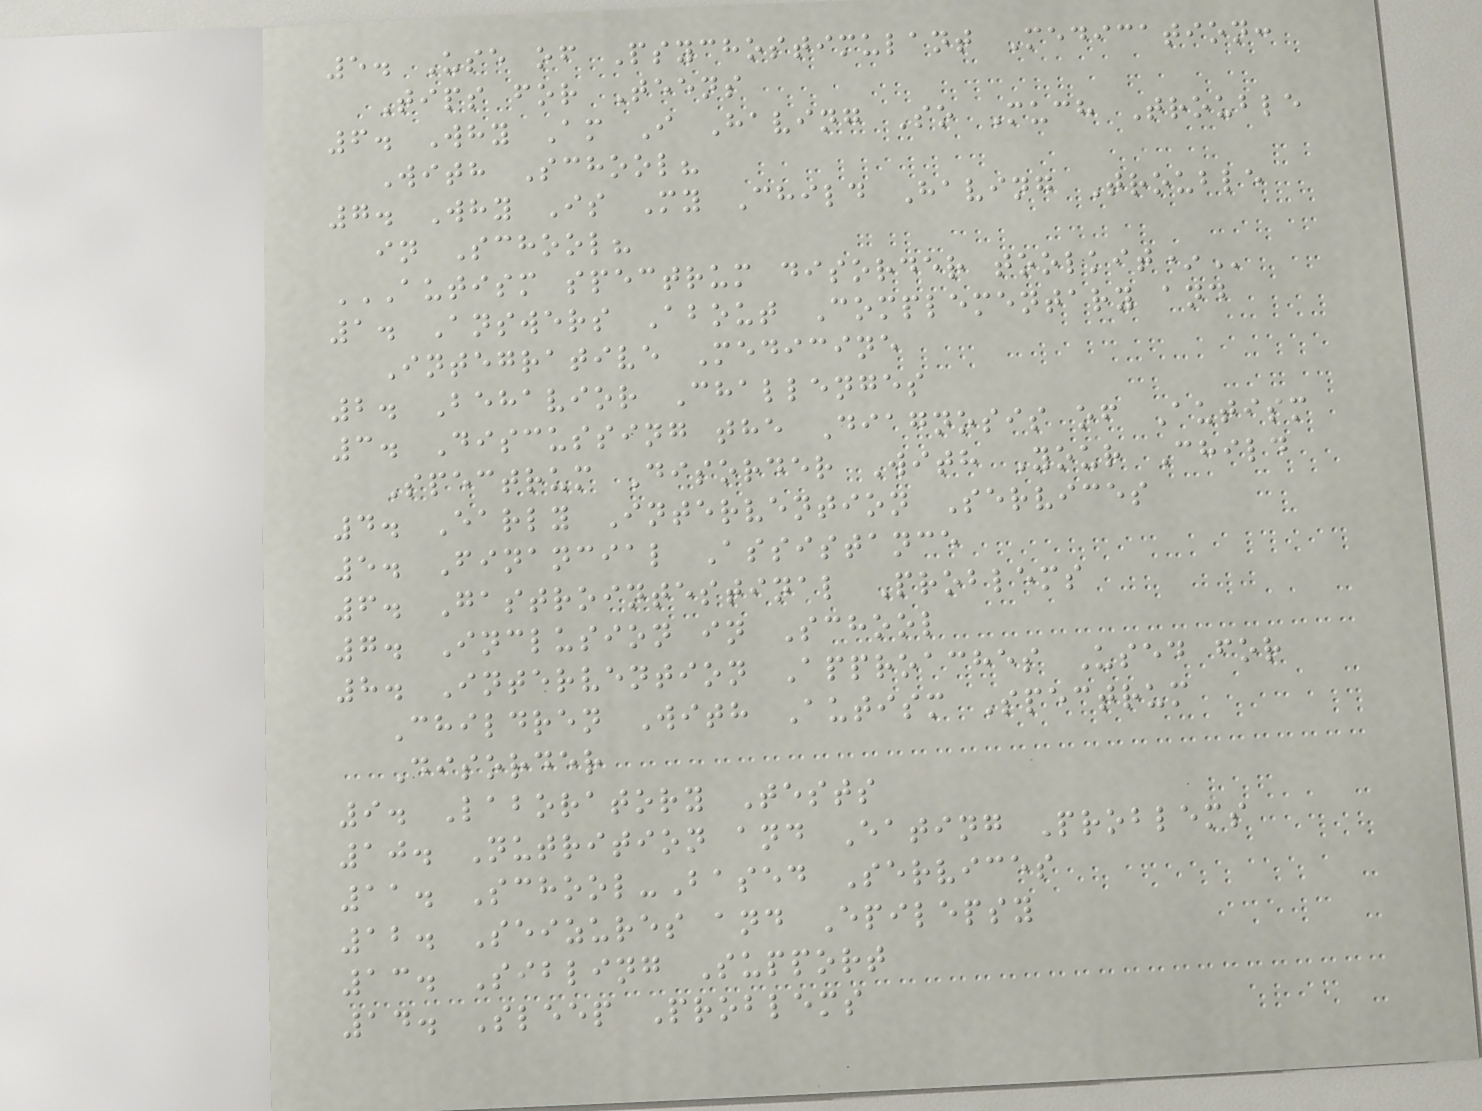5. Use of Psychostimulant Medication:
Tips for Teens
6. Why Am I Having So Much Trouble
With School?
7. Why Is My Child Having Trouble
in School?
AUTISM SPECTRUM DISORDER TOOLKIT*
1. Answers About Complementary and
Integrative Medicine
2. Behavior Challenges
3. Discussing the Diagnosis of Autism
Spectrum Disorder With Your Child
4. Early Intervention Services
5. Financial Assistance
6. Gastrointestinal Problems
7. Inclusion in School
8. Intervention Approaches Used for
Children With Autism Spectrum
Disorder
9. Laboratory Tests
10. Nutrition and Eating Problems
11. School-Based Services
12. Seizures and Epilepsy
13. Sibling Support
14. Sleep Problems
